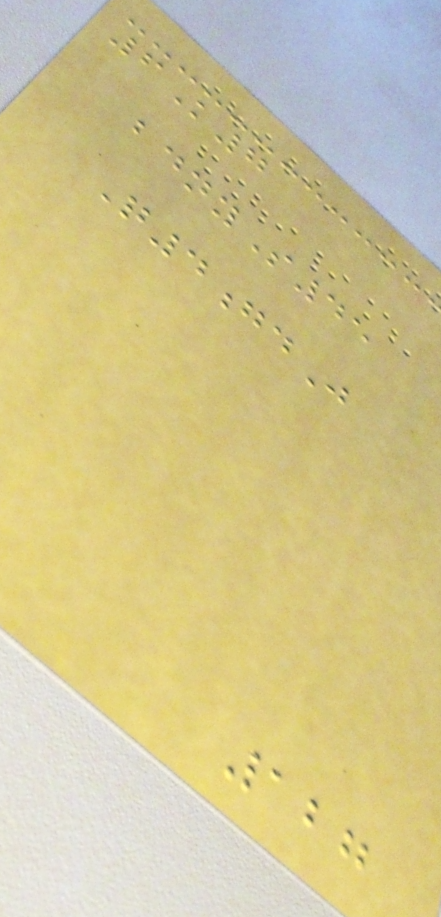6K7
bdnyS45
Q4gdJ
127
